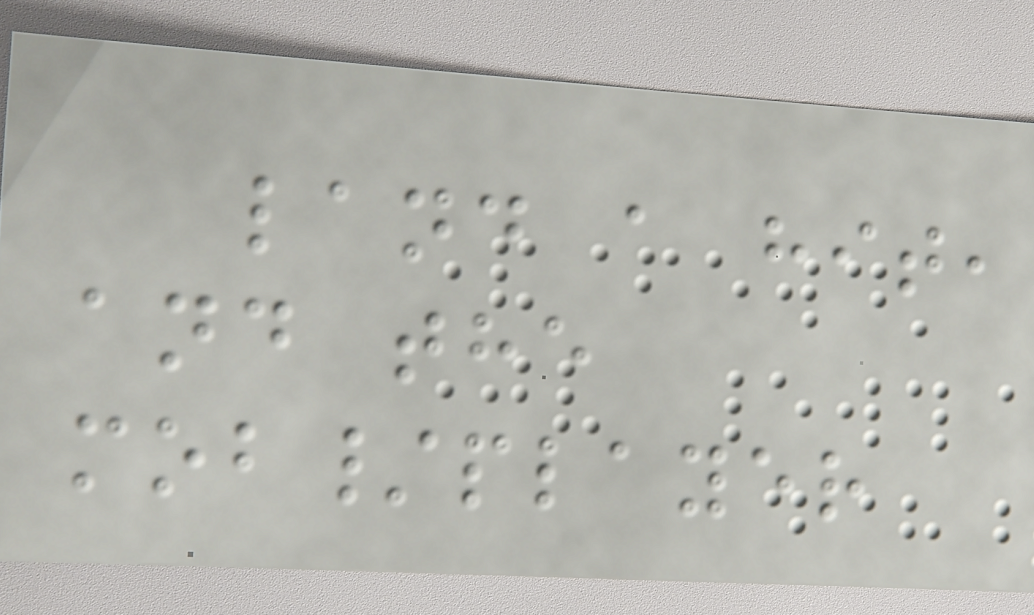land a hit,
and the
mob/player
